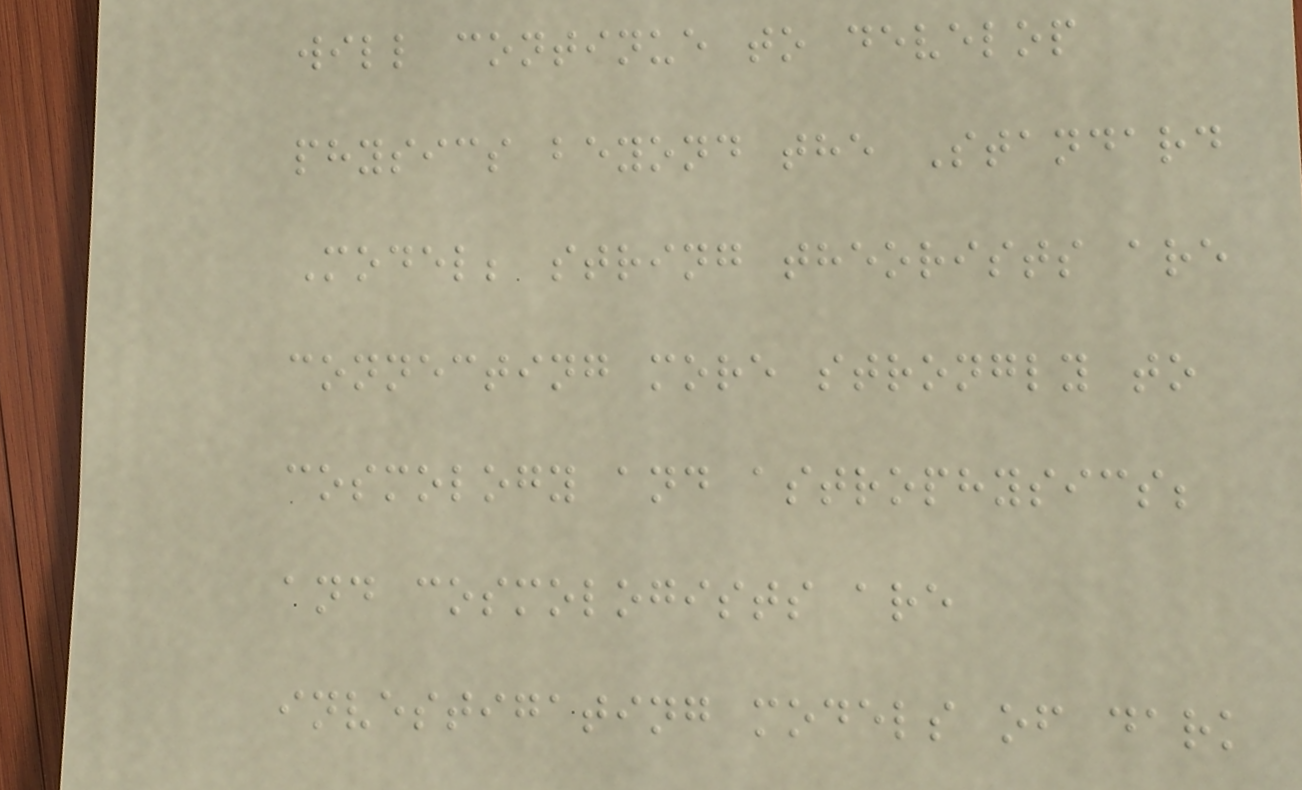will continue to develop
physics beyond the Standard
Model; string theorists are
connecting more strongly to
cosmology and astrophysics;
and cosmologists are
investigating models of dark
